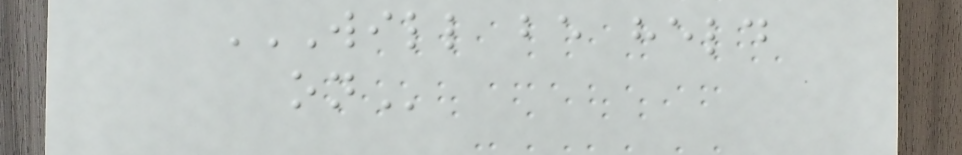WILL BE HELD
ON
